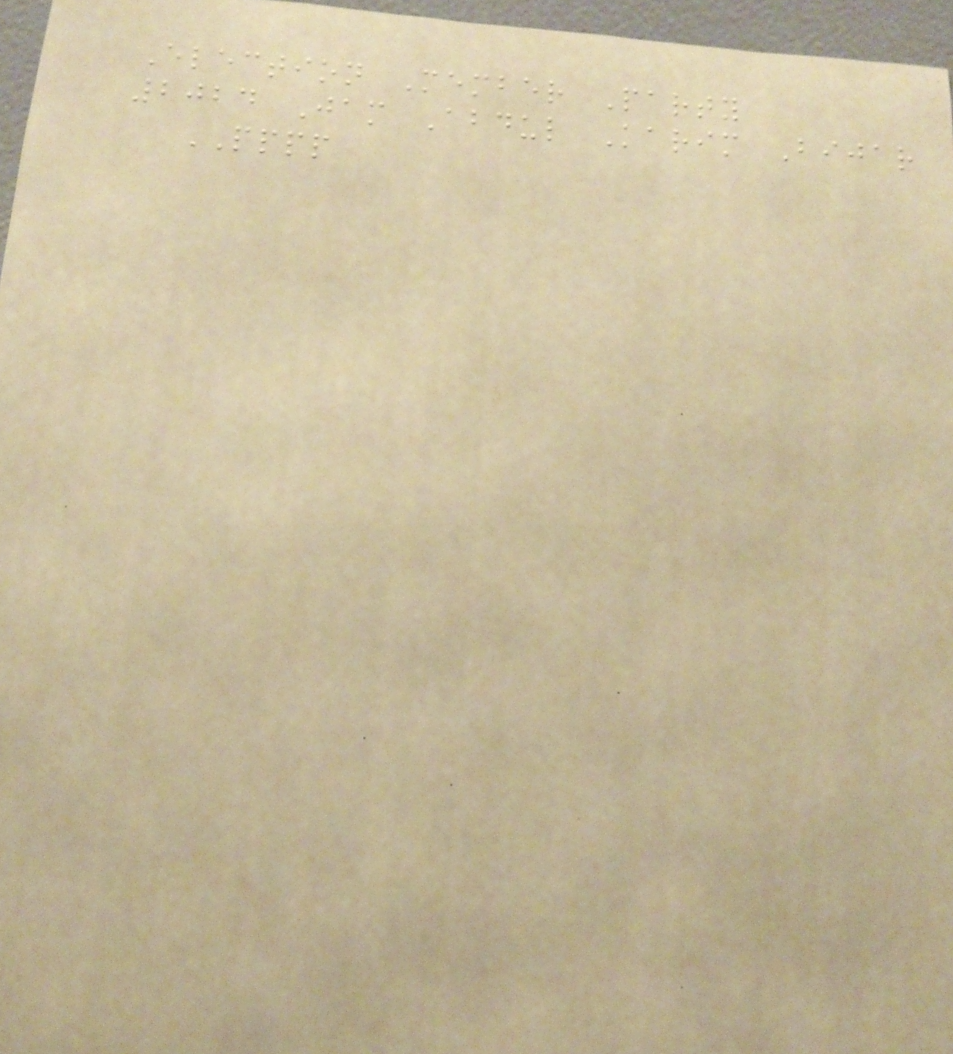Election Member Party
2024 Jam Abdul Karim Bijar
PPPP
